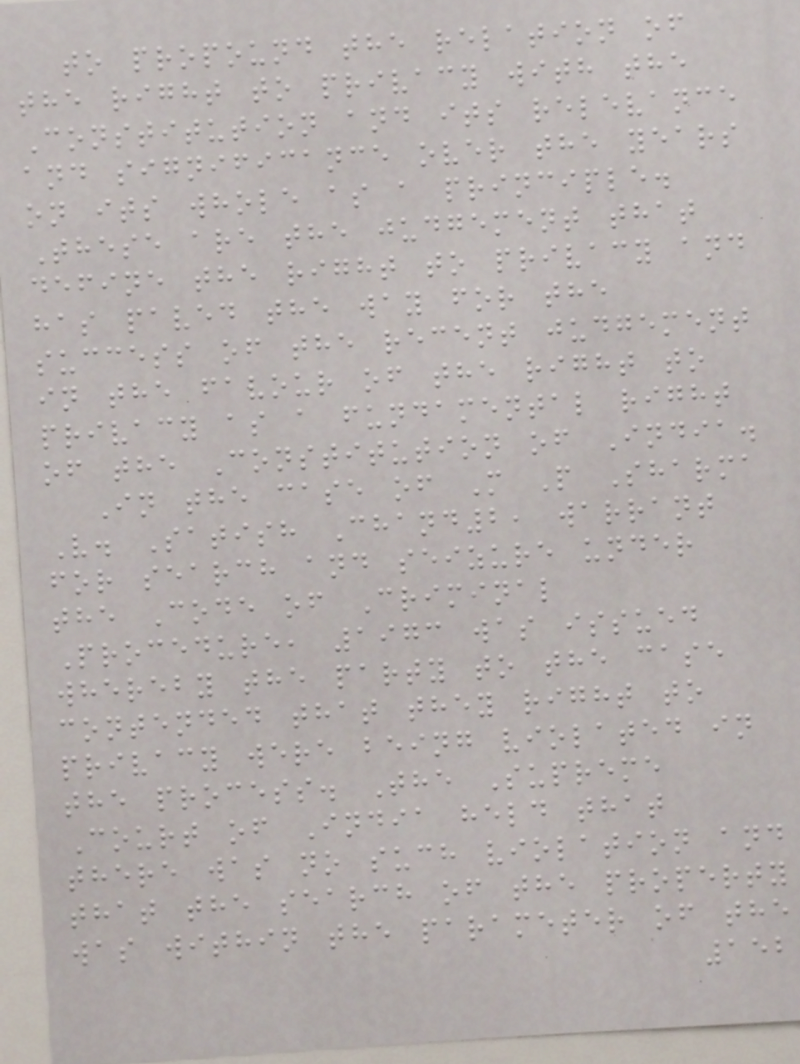to propound the relation of
the right to privacy with the
Constitution and its relevance
and significance over the years
on its whole as a principle.
These are the judgement that
define the right to privacy and
has paved the way for the
success of the recent judgement
in the favour of the right to
privacy as a fundamental right
of the Constitution of India.
In the case of M P Sharma
V. Satish Chand2, warrant
for search and seizure under
the Code of Criminal
Procedure, 1973 was issued
whereby the party to the case
contended that they right to
privacy were being violated in
the process. The Supreme
Court of India held that
there was no such violation and
that the search of the property
was within the parameter of the
152
